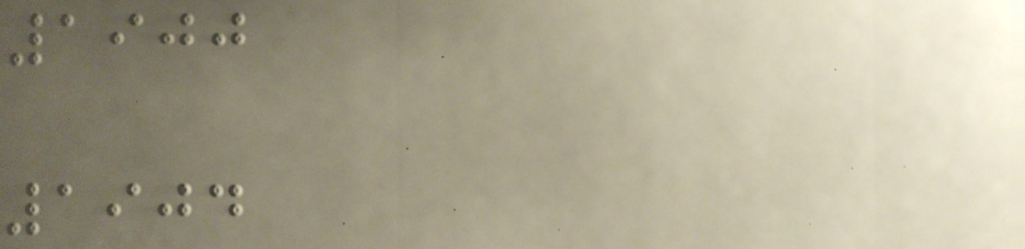1900
1904
